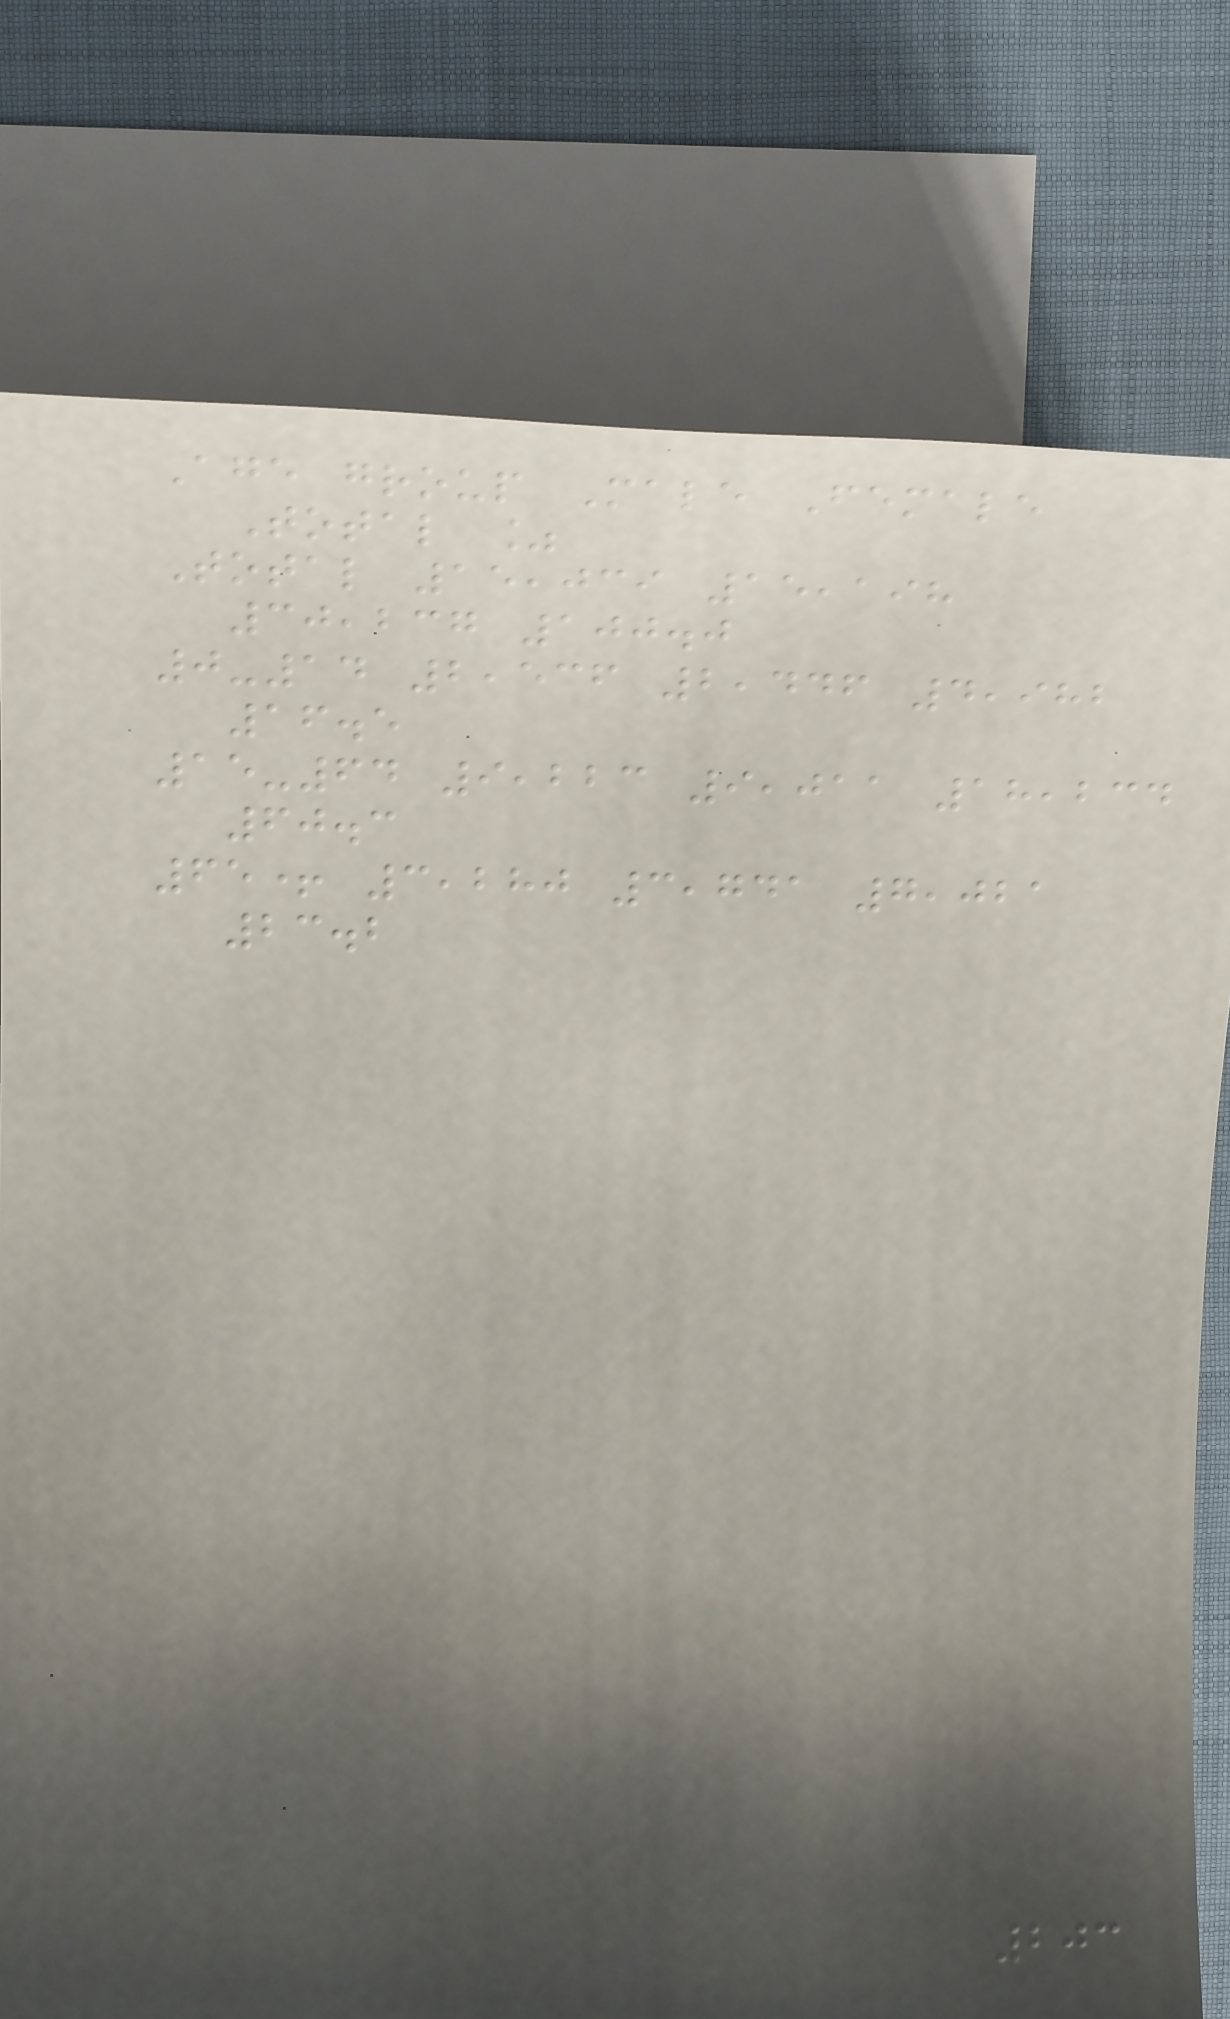Age group Male Female
Total %
Total 15,039 15,198
30,237 100.0
0-14 2,536 2,446 4,982
16.5
15-64 9,223 9,011 18,234
60.3
65+ 3,280 3,741 7,021
23.2
203
